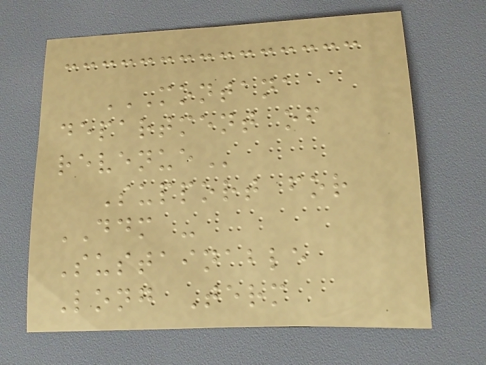MONTANA
DEPARTMENT OF
REVENUE
Support for
DDM -
Sustainable
Long Term
